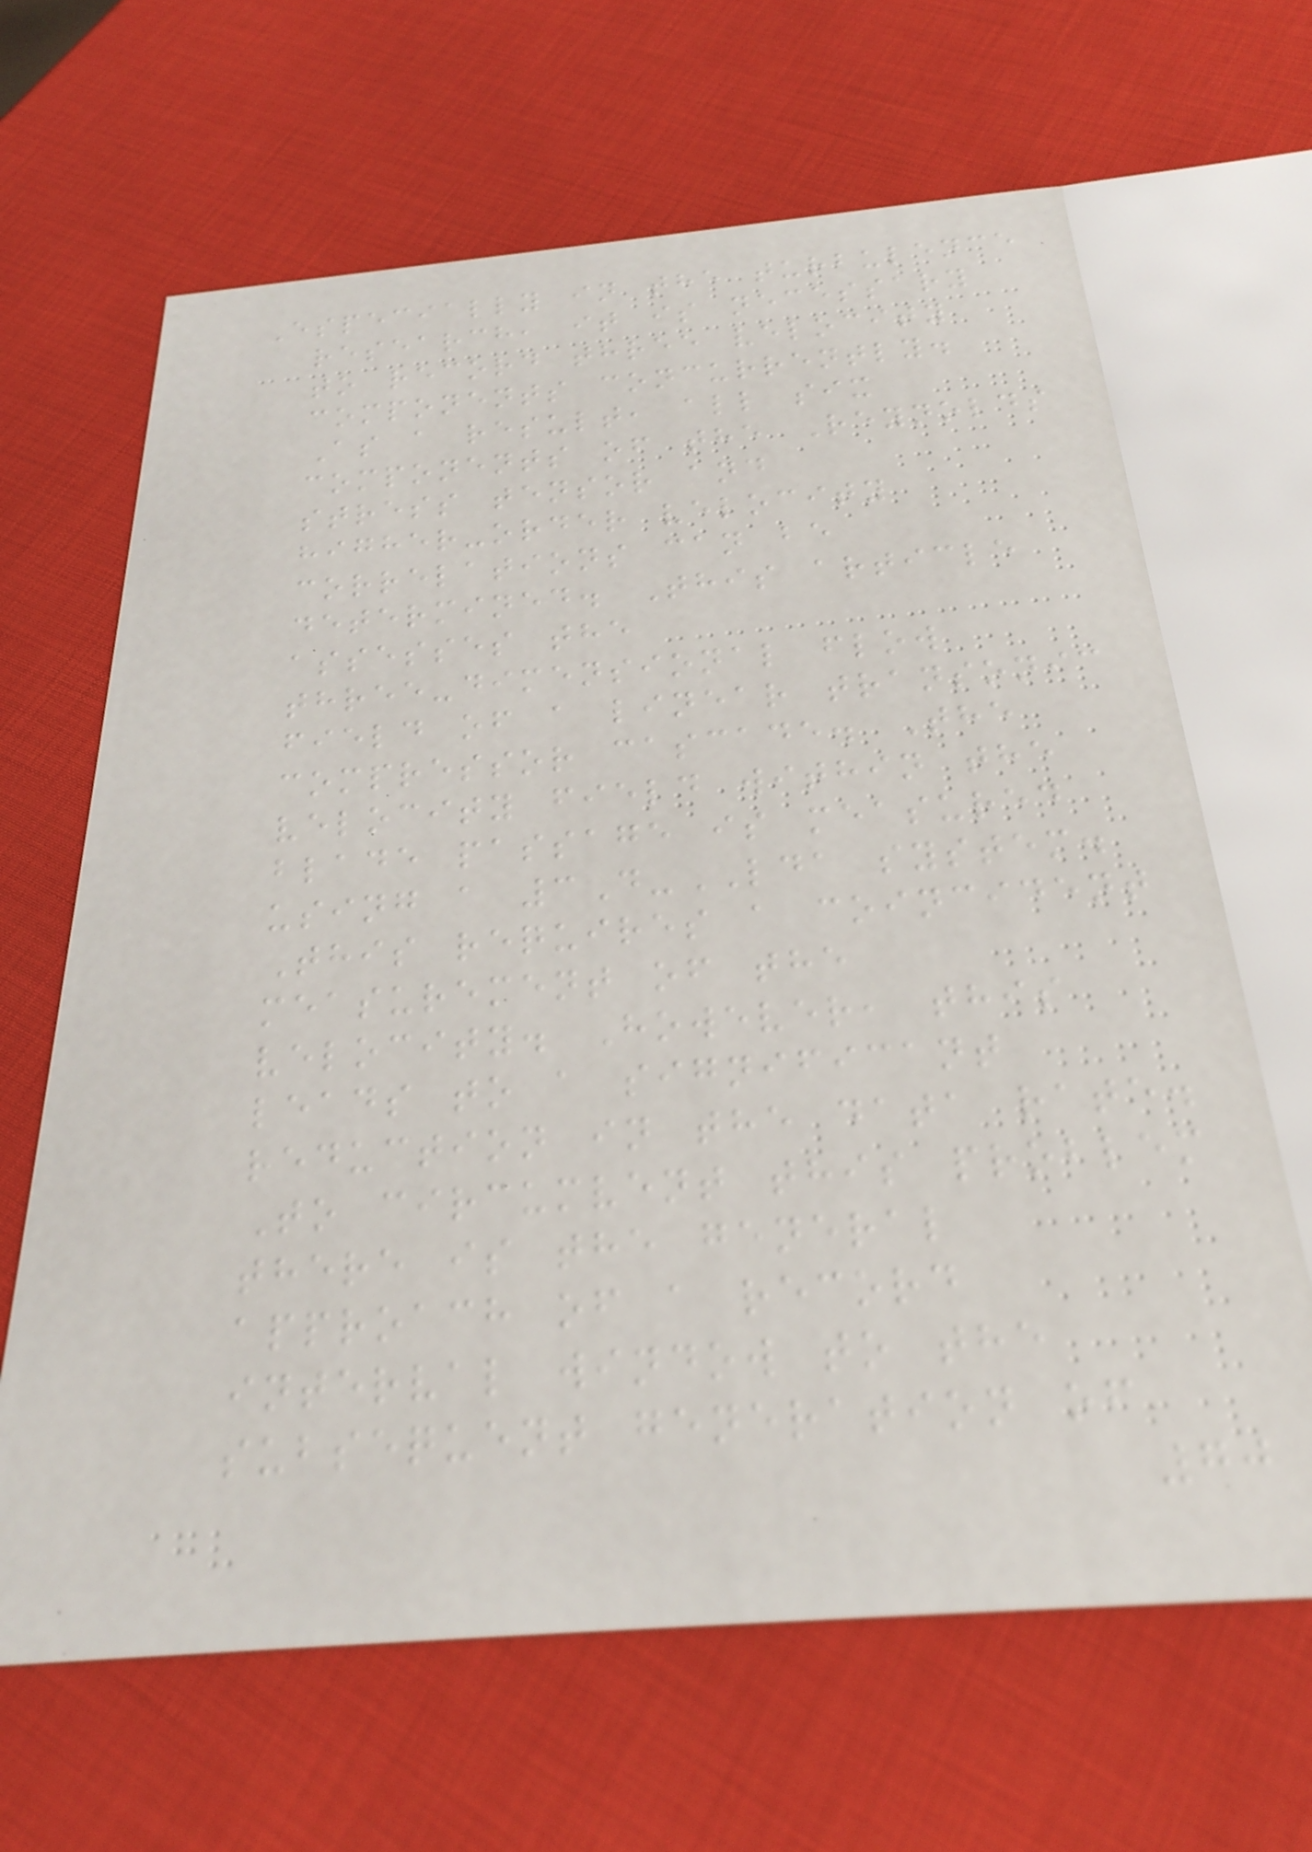Especially in the turbulence
research, it is necessary
to record three velocity
components concurrently.
As a result, all six
components of the Reynolds
stress tensor and
higher-order velocity
correlations can be
determined. This article
assesses the
three-dimensional flow
field of a linear transonic
compressor cascade. The
velocity field within the
blade passage is measured
using a 3D-LDA system.
This requires a coincident
measurement of the
velocity. However, this
leads to a significant
reduction in the data rate.
To circumvent this problem
there is the general
approach of a record
interval window to the
subsequent generation of
70
